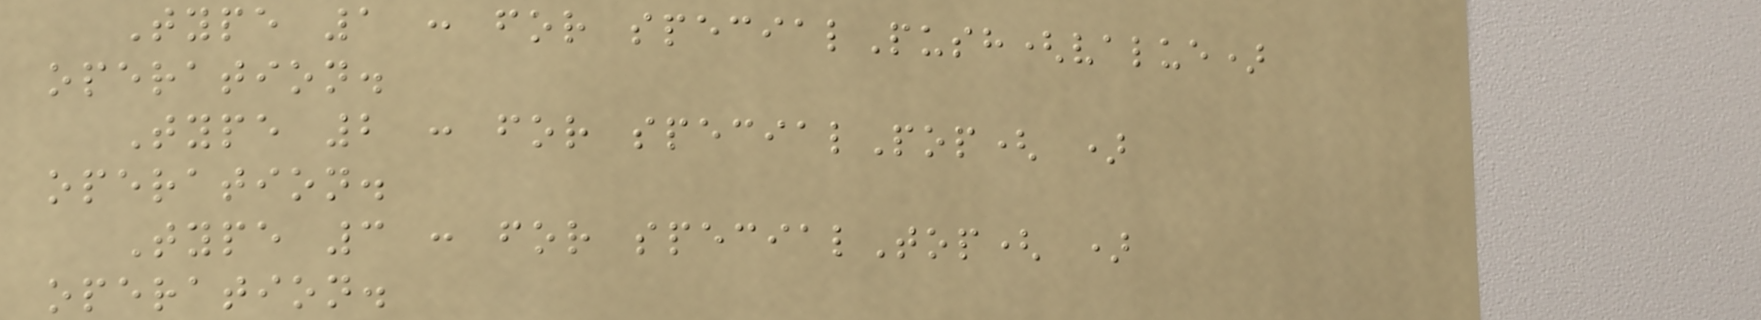Type 1 : for specialPush(value)
operation.
Type 2 : for specialPop( )
operation.
Type 3 : for specialTop( )
operation.
